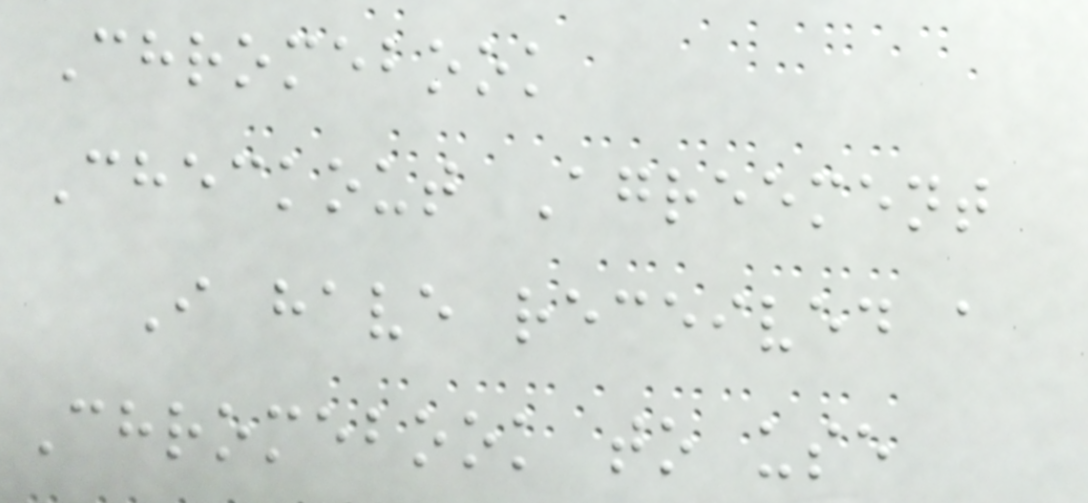Chromebook
Checkout Agreement
I have received a
Chromebook to use
